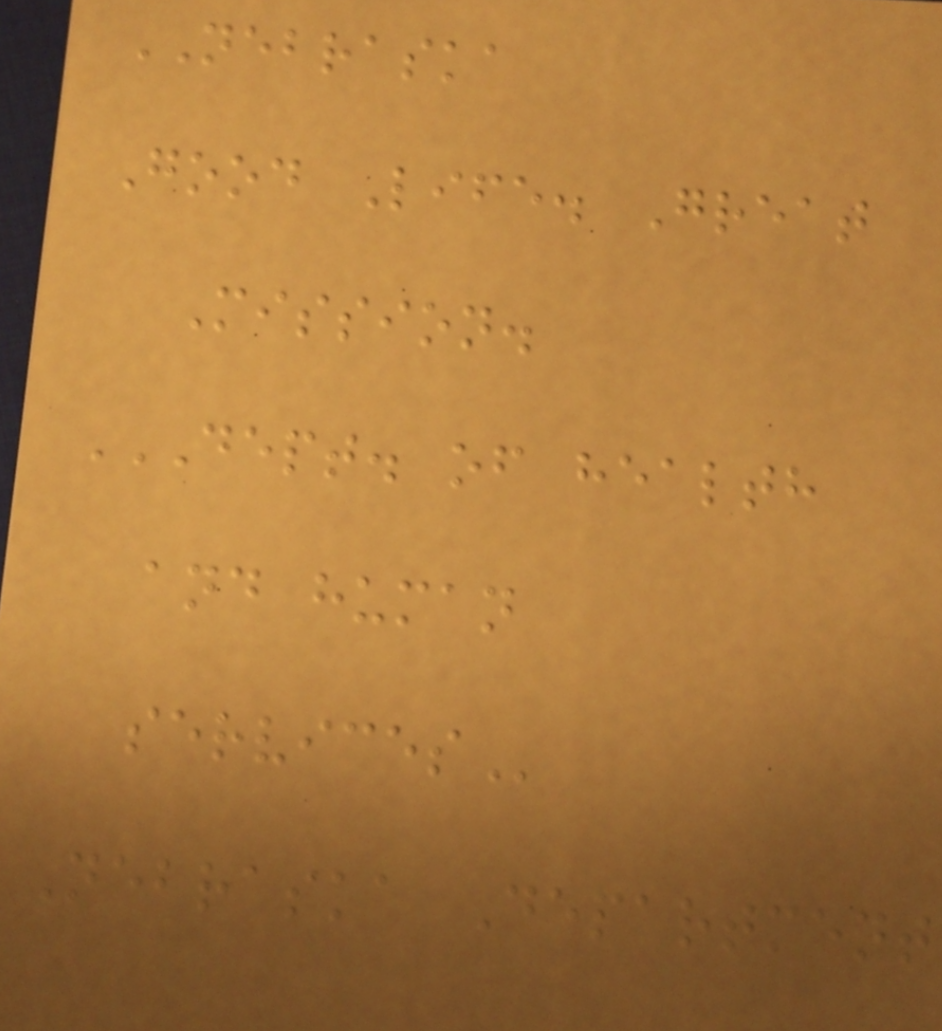NEBRASKA
Good Life. Great
Mission.
DEPT. OF HEALTH
AND HUMAN
SERVICES
Nebraska Department
